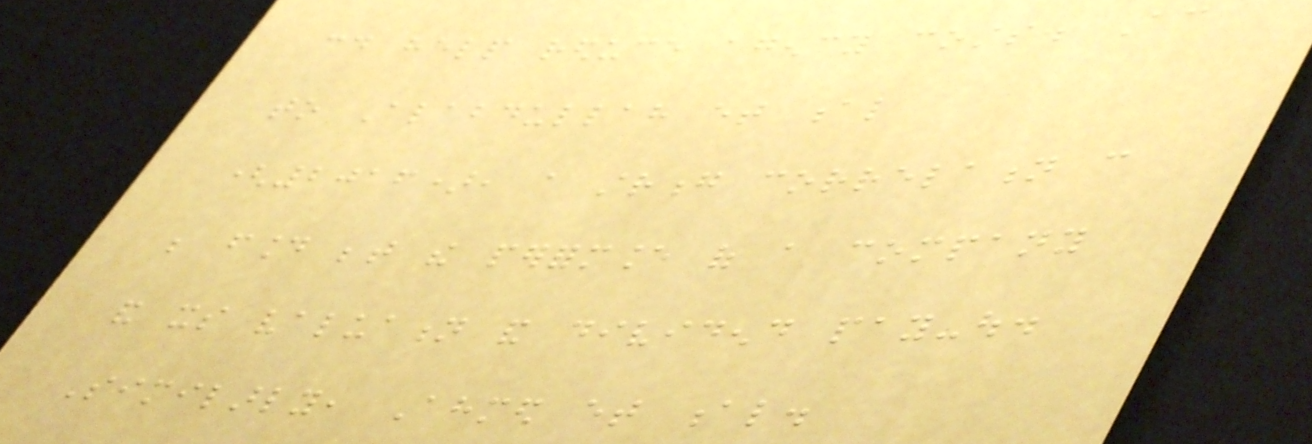could help reduce agency costs. According
to Alabdullah et al
(2016), a strong correlation can
be found between the performance of a company
and its valuation and dividend pay-out.
Similarly, Ahmed et al.
